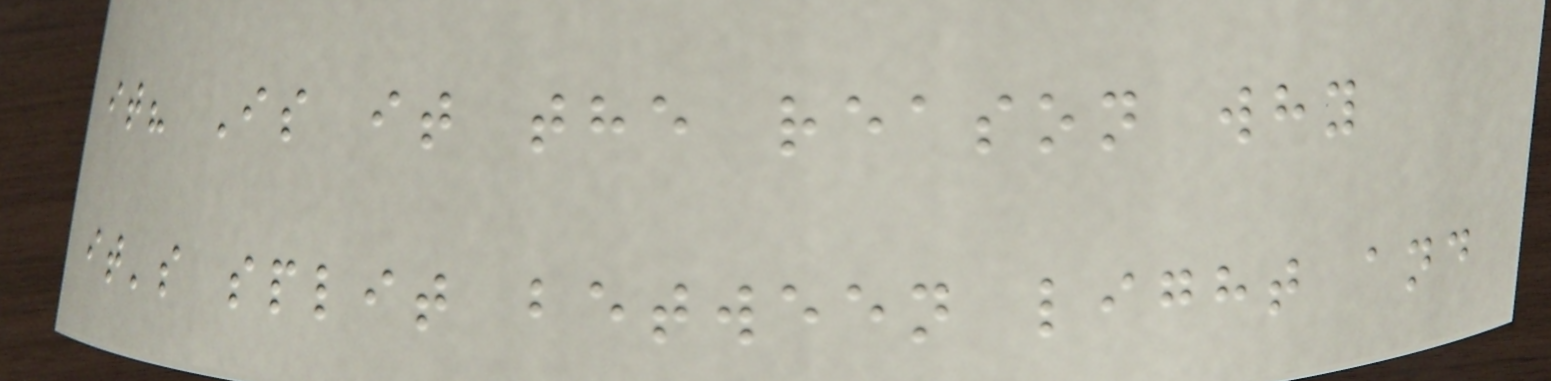it? Is it the reason why
it's split between light and
